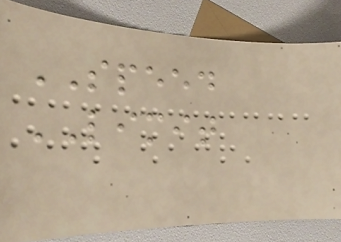SPEED
LIMIT
